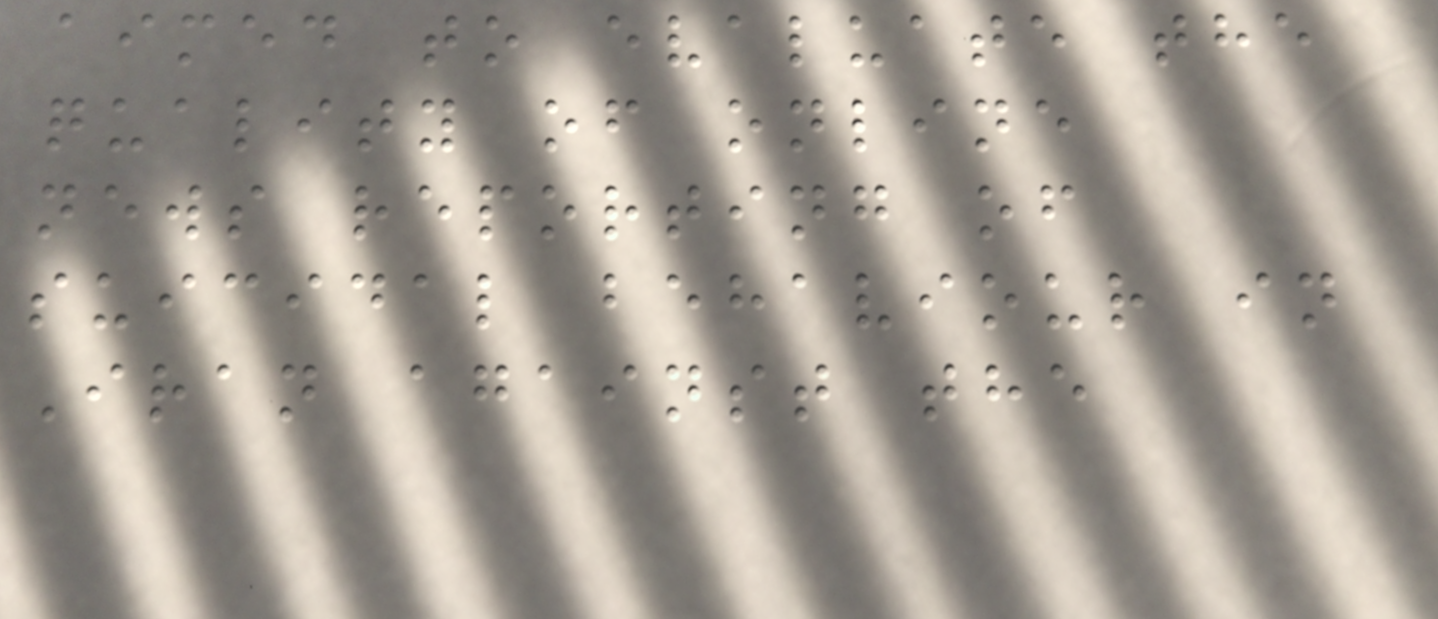aimed to evaluate the
quality of online
news reporting of
suicidal behaviour in
Iran against the
